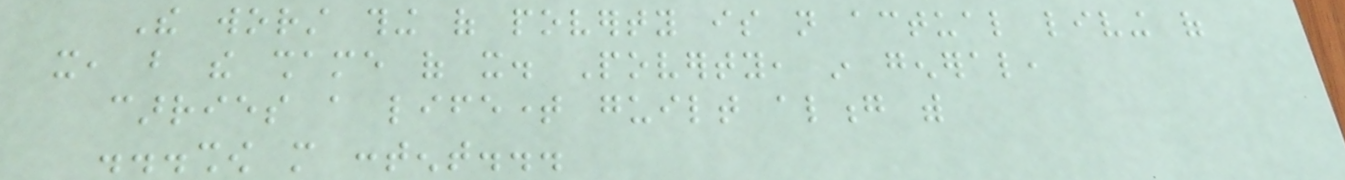The worst thing of poverty is not actual living of
it, but the shame of it. Poverty, in general,
carries a lifetime guilt along with
...show more content...
